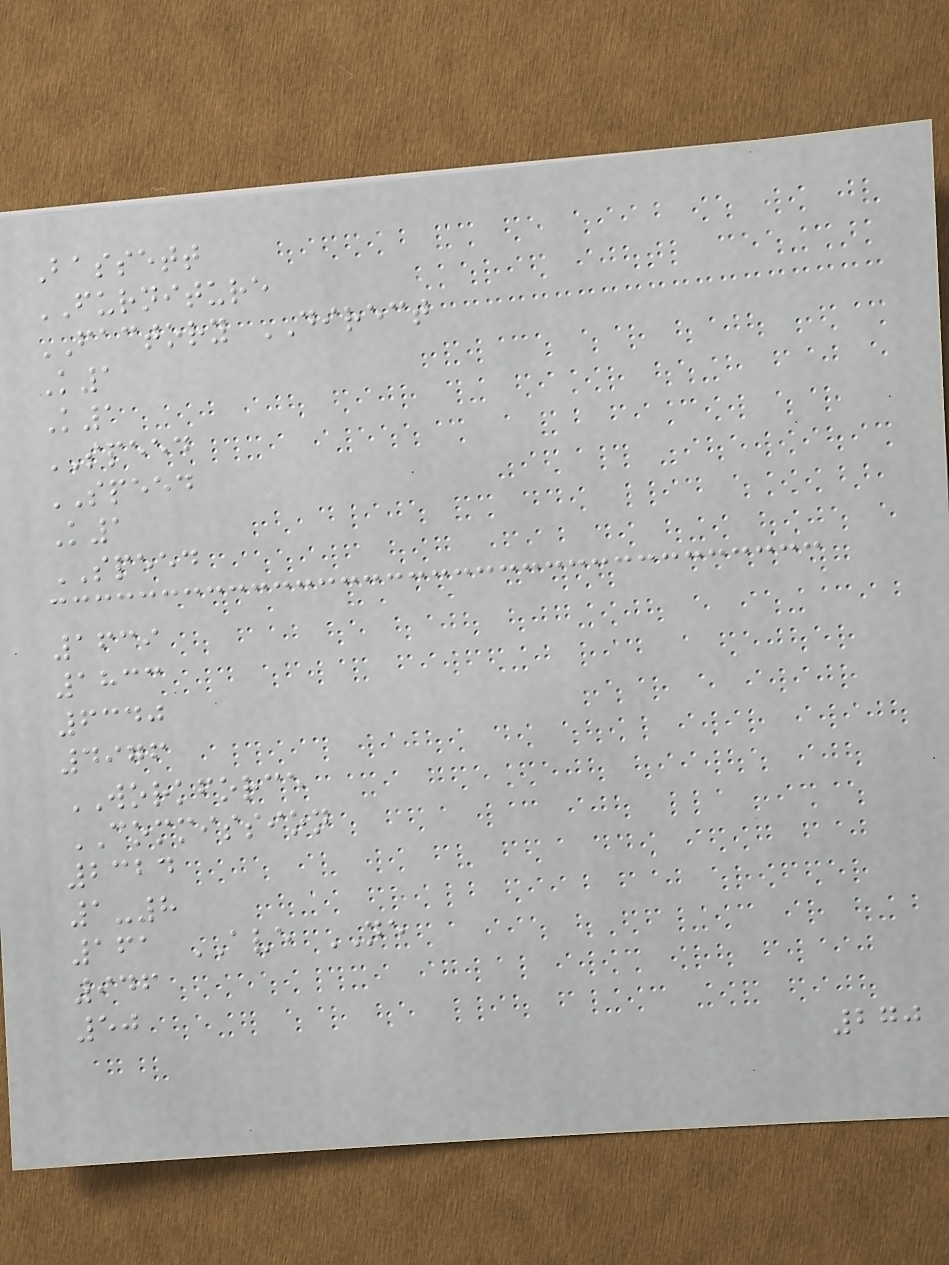Bassett
FURNITURE
FACTORY DIRECT
K1
K1
SPEED
SPEED
K1
SPEED
1639
1833
6340
4976
WORKFORCE
COMMISSION
2324
1-8
161 AVE NE
946
50
270
